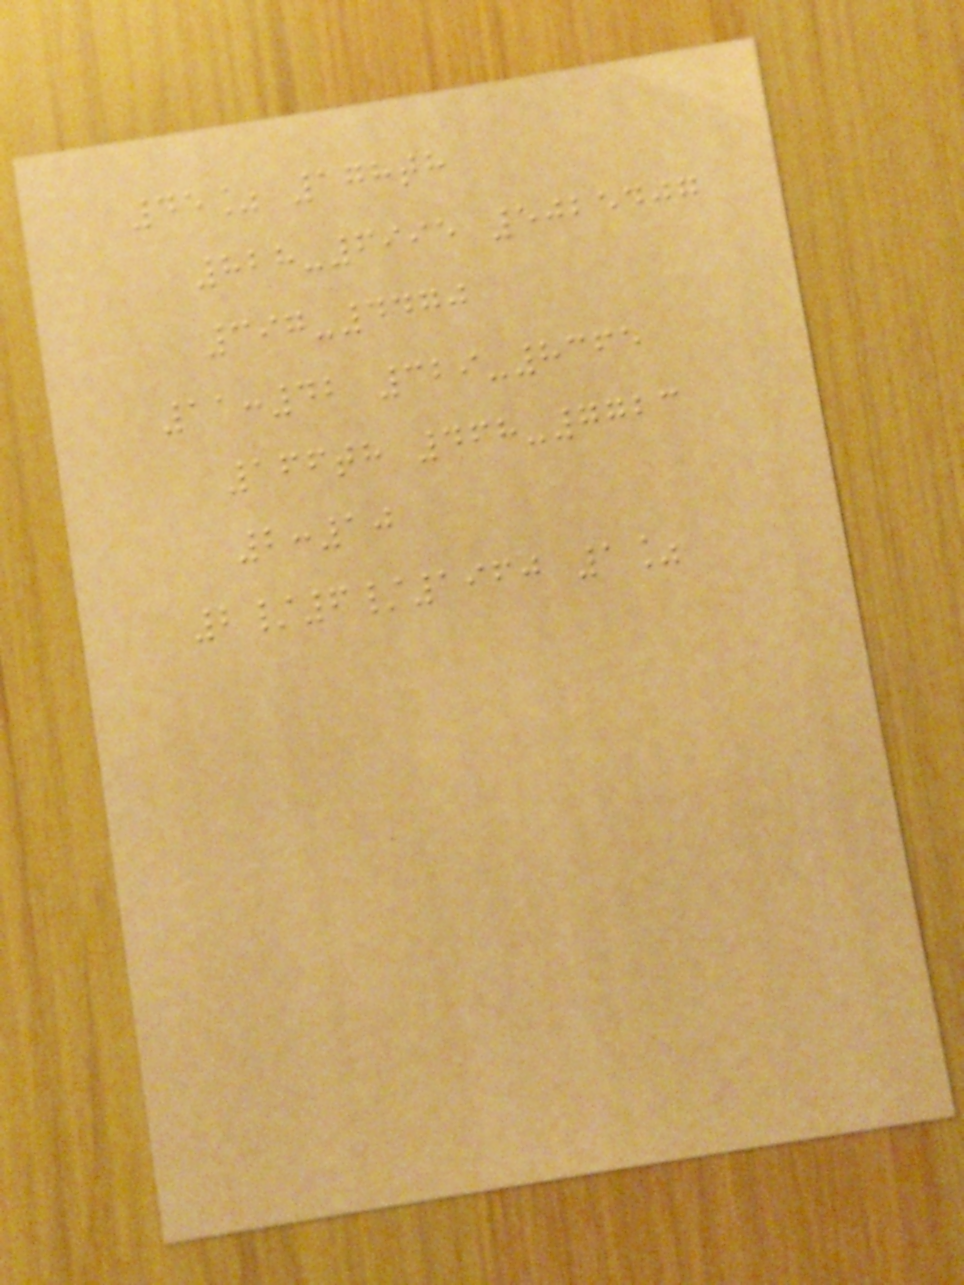45% 178th
828-6995 5025407
397-4470
11:42 329-8365
166th 468-7723
2:10
2/6/1960 1%
